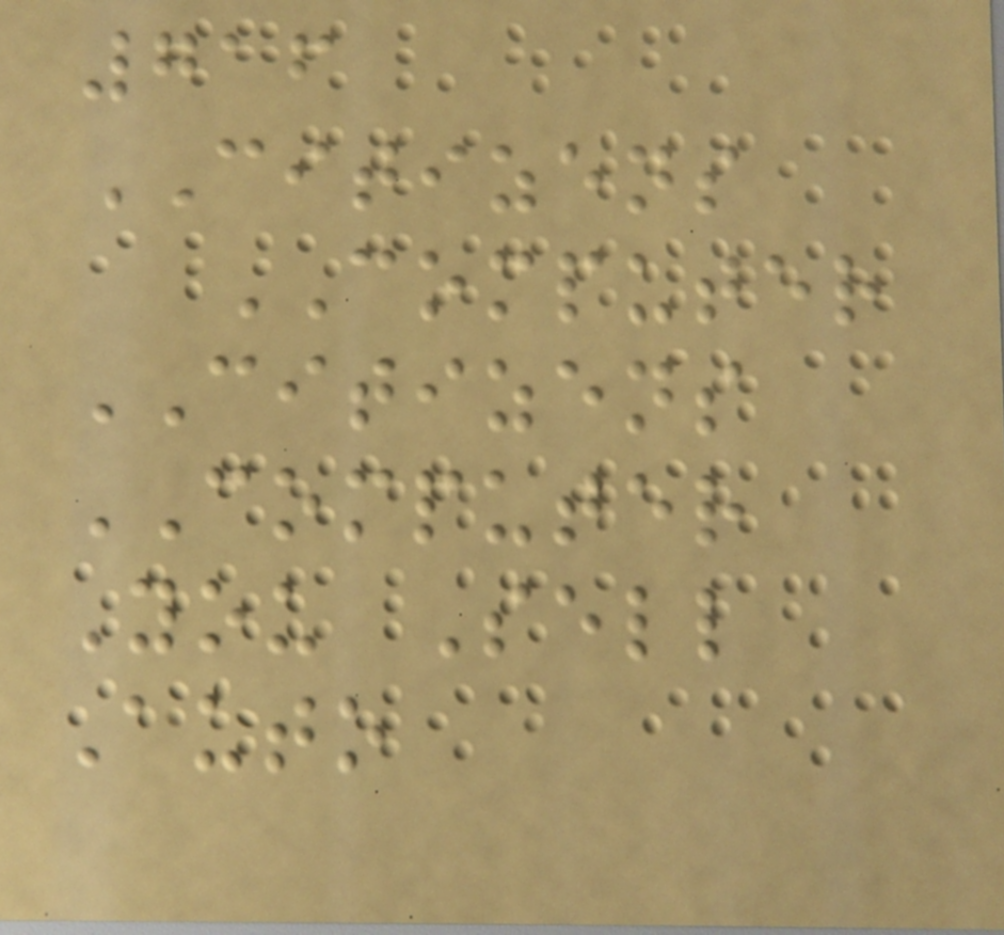716
CITIZENS
COMPUTER
CITIZENS
COMPUTER
You Sell
Auto
